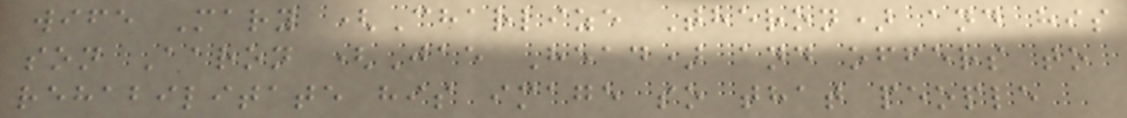wife Mary (Charlize Theron) and his
son Aaron (Jae Head) and offers to
rehabilitate his image so that people
